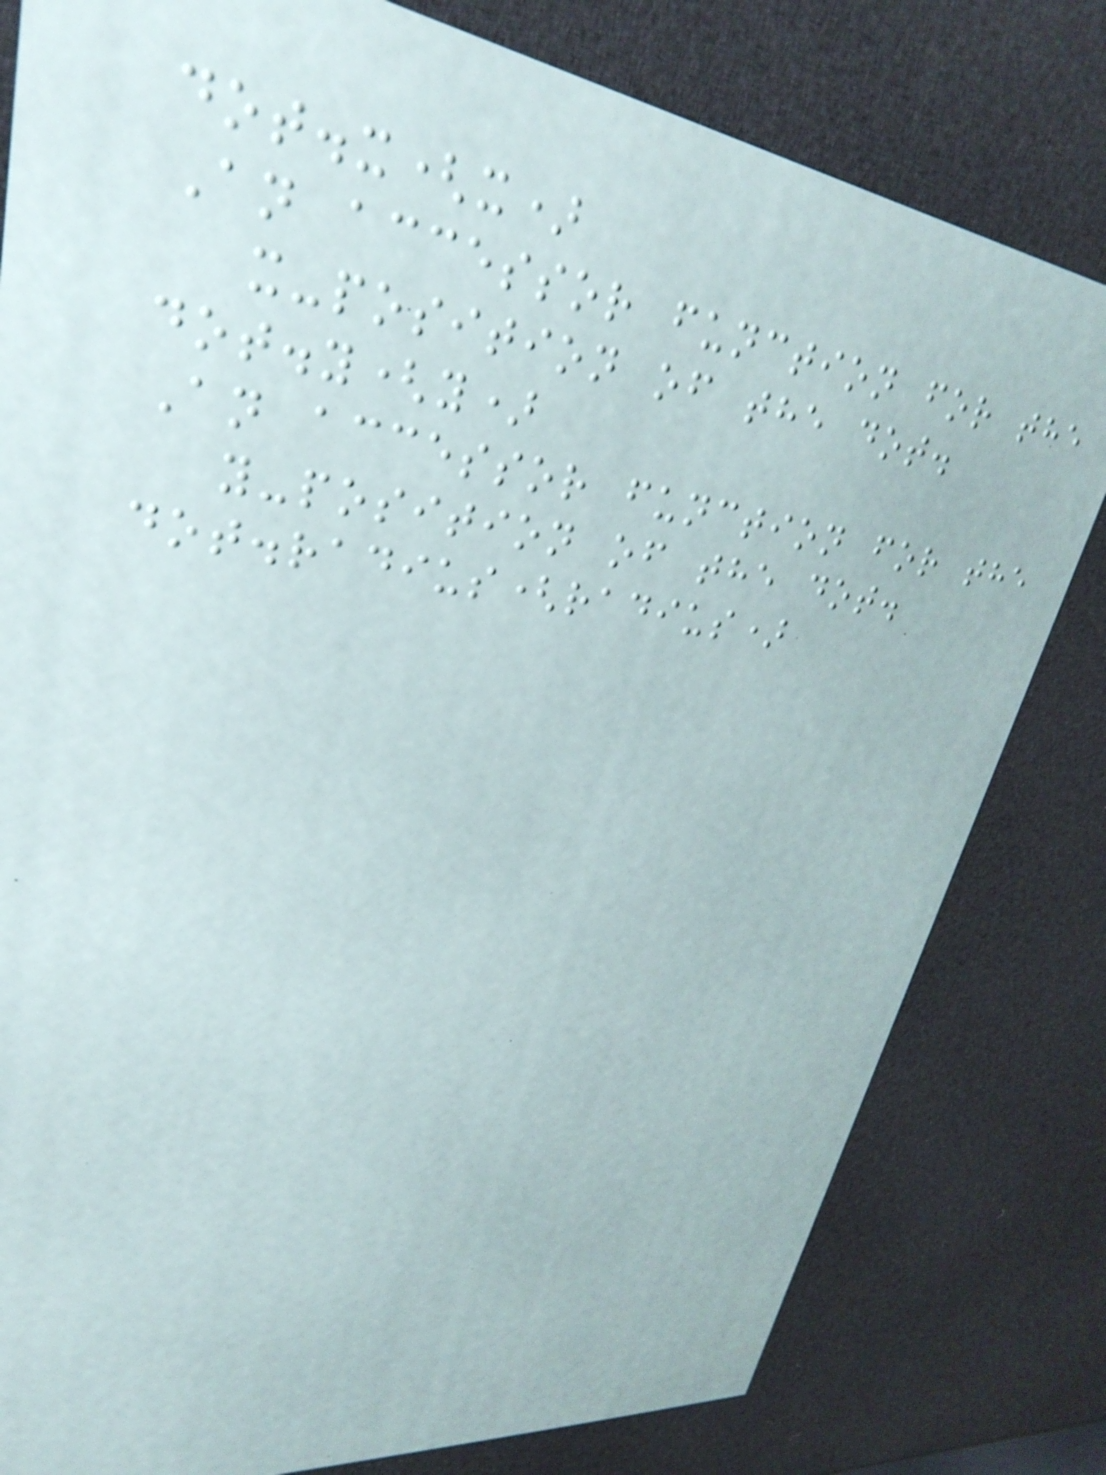dot.x(x)
An accessor function for the
x-position of the dot.
dot.y(y)
An accessor function for the
y-position of the dot.
dot.radius(radius)
